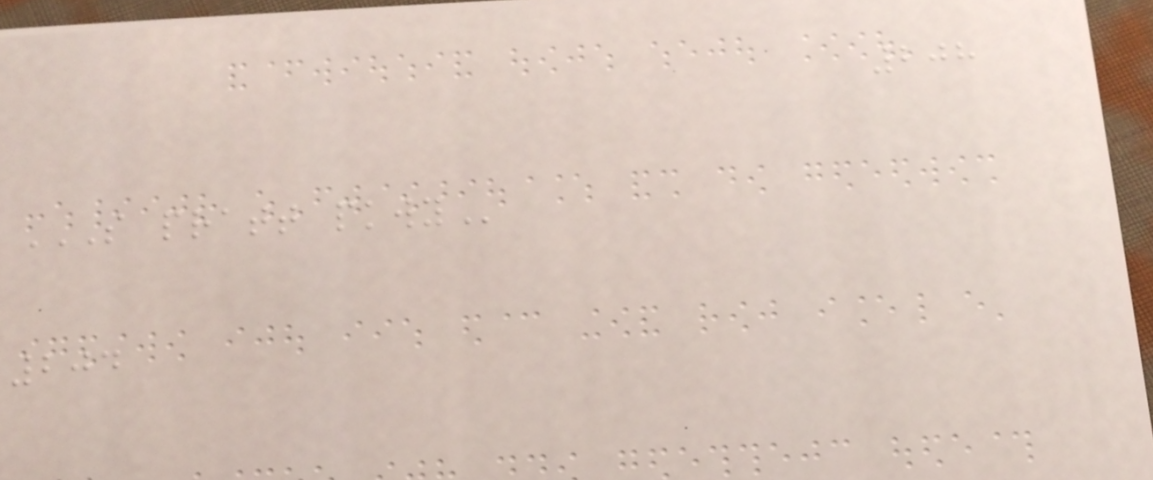208
S PRATT PKWY
204
